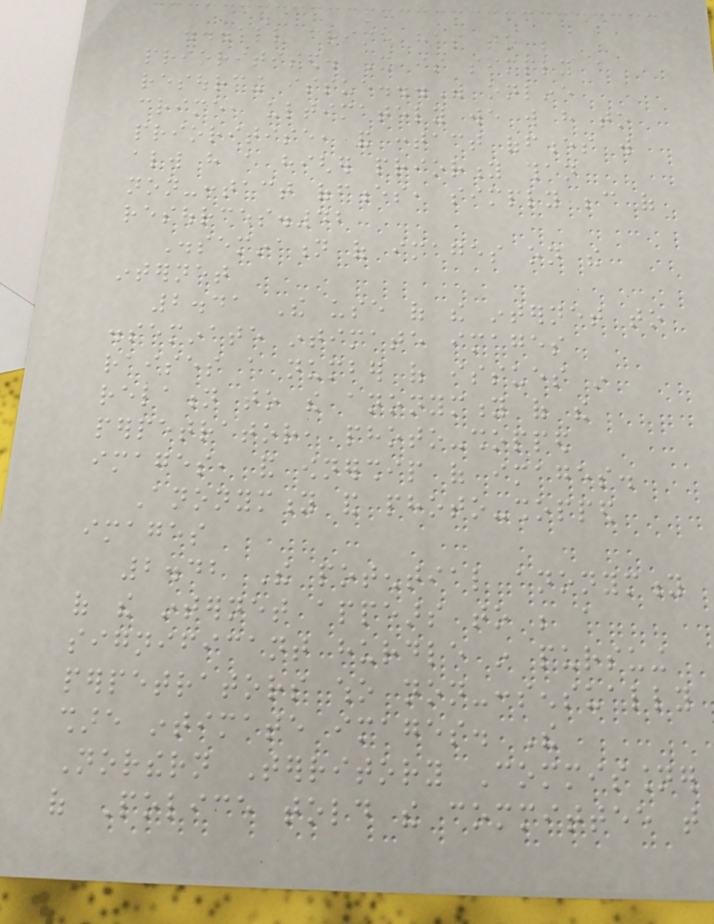...all crime has to be
prioritised. It is simply a
resourcing issue...With online
crime, ultimately we will have to
prioritise, and contact offences will
always have a higher priority than
non-contact offences, simply because of
resources.42
Dissemination of images on the
internet
2.41 The use of the internet to
disseminate intimate images
raises a number of issues in
relation to the anonymity of the
perpetrator, photo-shopped
images, and ownership of images.
Anonymity and photo-shopped
images
2.42 The potential anonymity
of the internet appears to be a
significant hurdle in pursuing
perpetrators who non-consensually
share intimate images. The
Northern Territory Commissioner
of Police told the committee that
